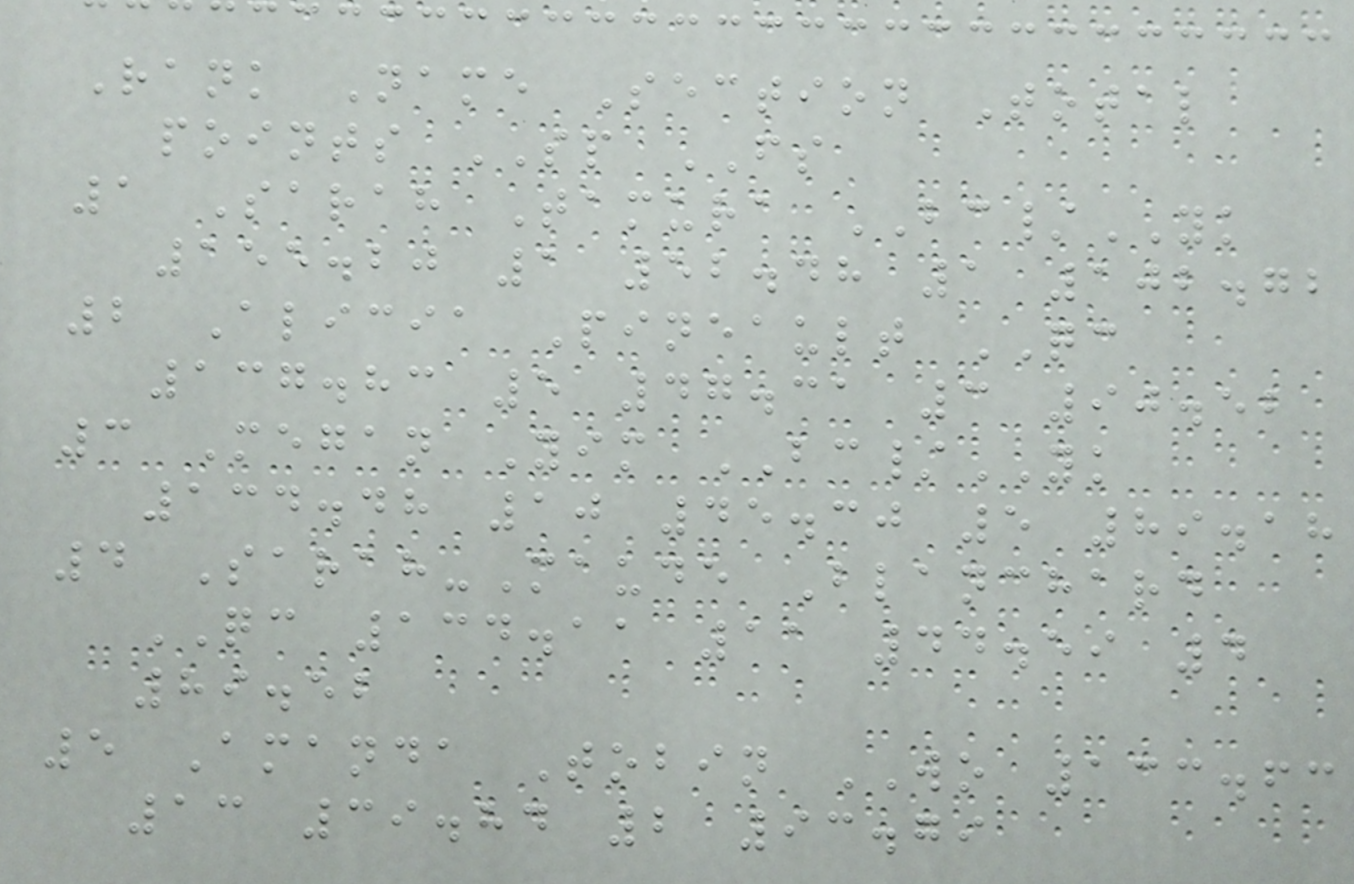Rank Name Section Total
points SP FS
1 Sarah Tamura BC/YK
155.20 1 52.48 1 102.72
2 Alicia Pineault QC
137.83 5 47.31 3 90.52
3 Megan Yim BC/YK
134.48 10 45.30 5 89.18
4 Sarah-Maude Blanchard
QC 134.11 11 44.59 4
89.52
5 Amanda Tobin WO 133.63
13 39.84 2 93.79
